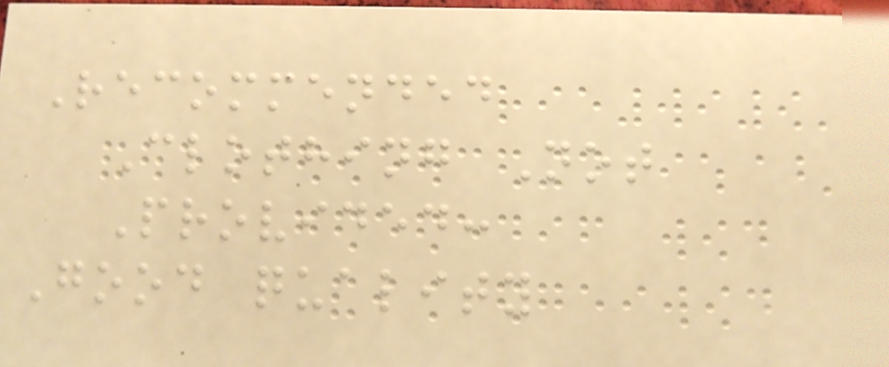Recommended
Clothing Not
Provided:
Good quality
